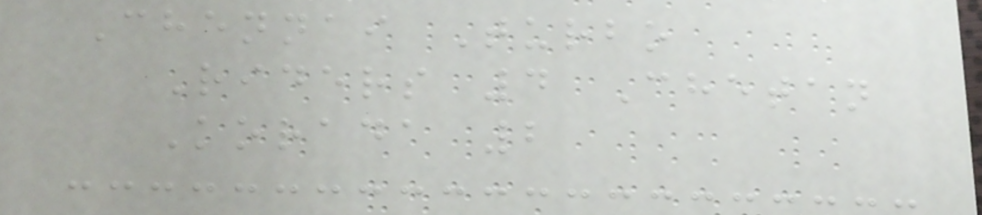Chennai Turbo
Riders 4 Chetan
Korada 2
